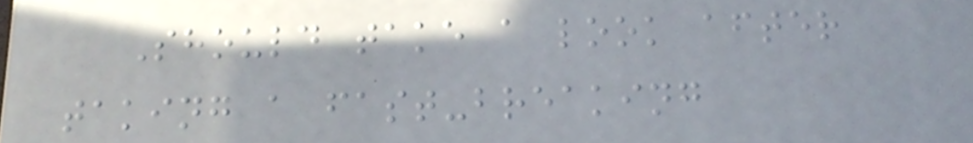Should take a look after
taking a fast-breaking
